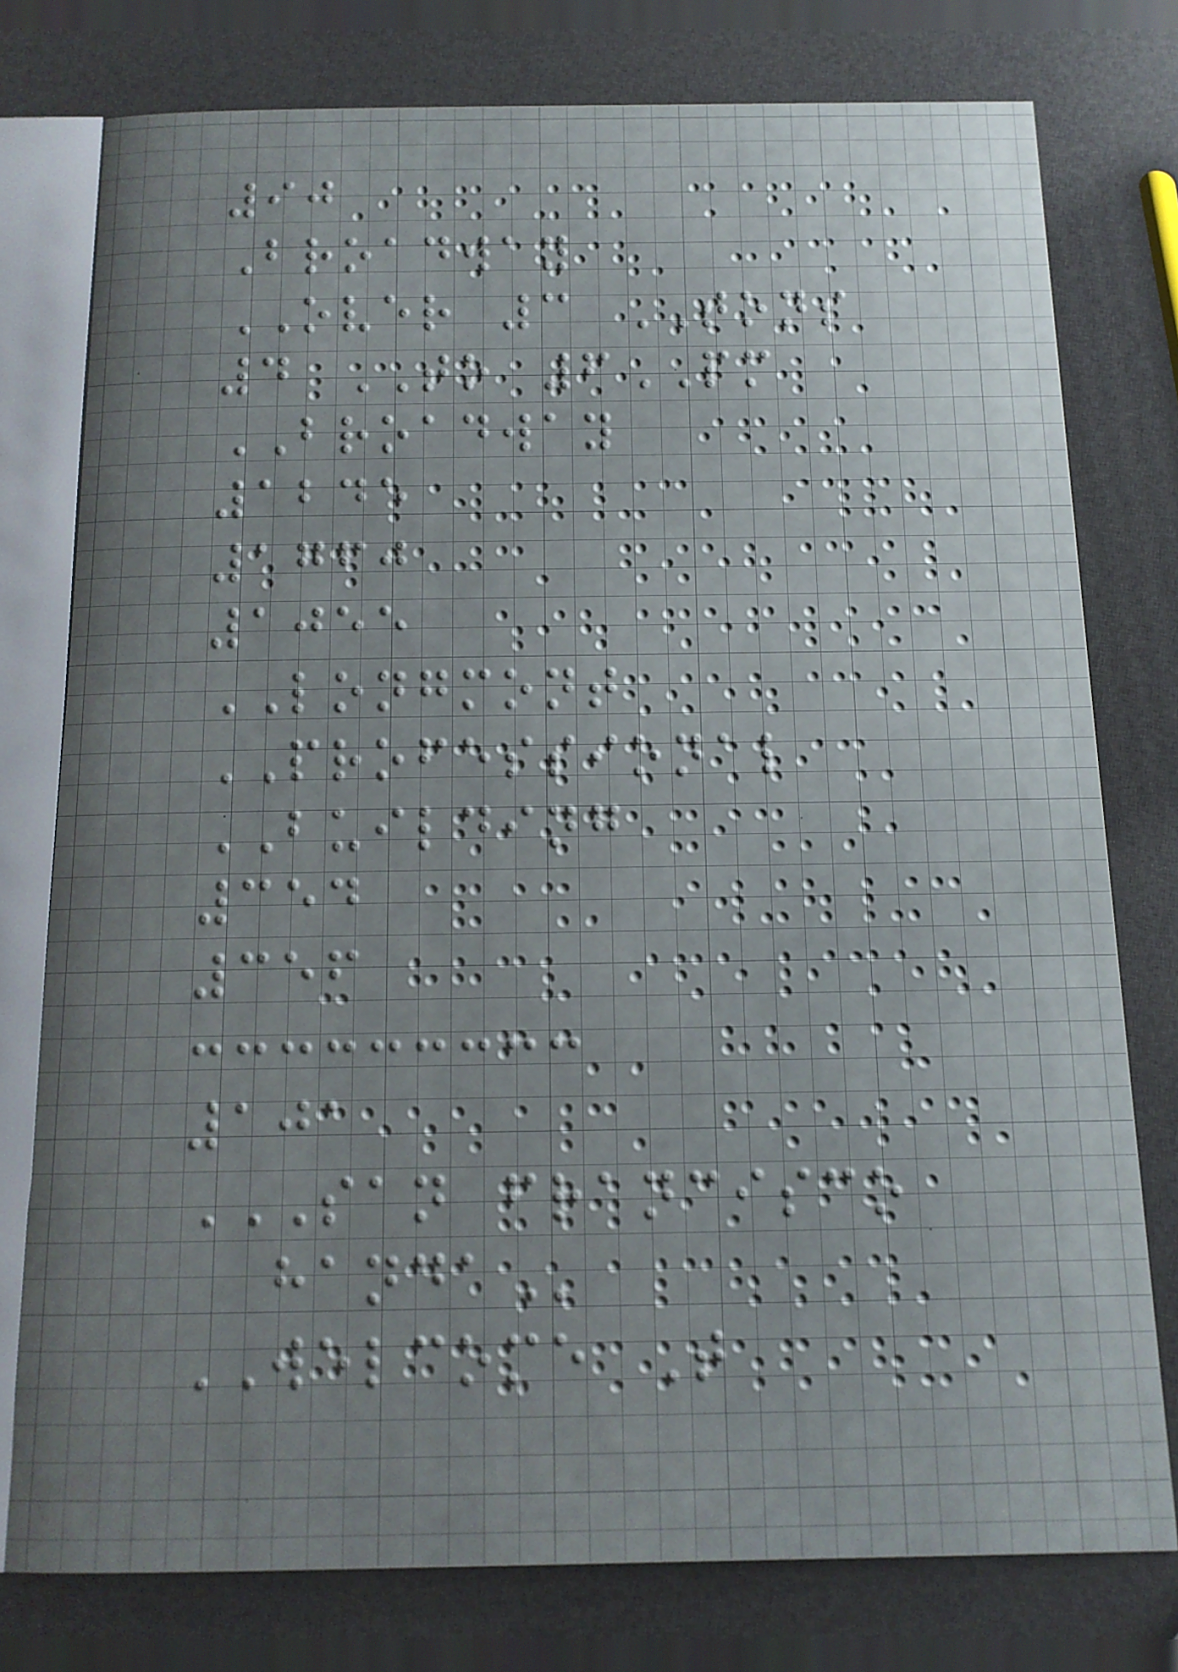90
Broadway
OVER 3 TONS
4 TO 6PM
BROADWAY
1245
1760
1055
LONGMONT
PROFESSIONAL
BUILDING
354
356
101
SAN FRANCISCO
HANDA
WELCOME T
